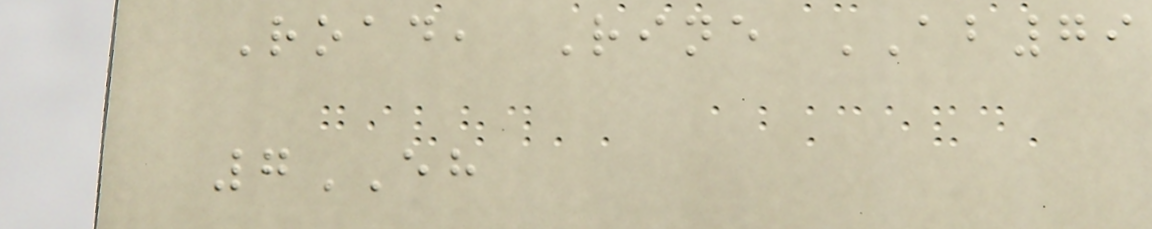Road, Rine AB79
7EH
